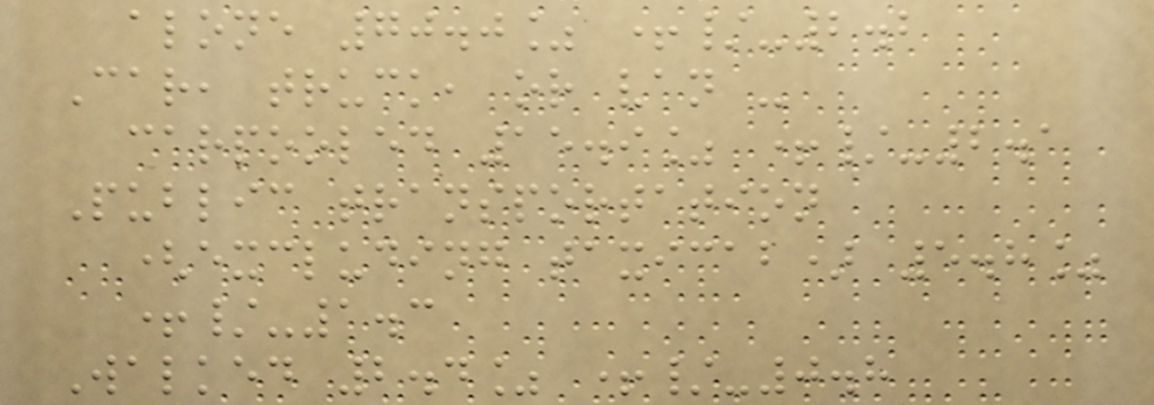alone 70.0% +/-2.2
Car, truck, or van -
carpooled 15.9% +/-2.1
Public transportation
(excluding taxicab) 5.8%
+/-1.3
Walked 2.4% +/-0.8
